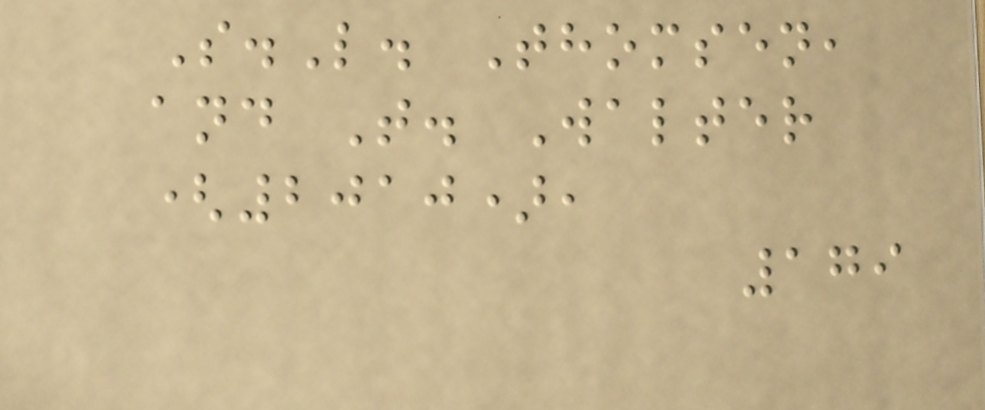S.L. Thomsen,
and T. Walter
(2010),
179
